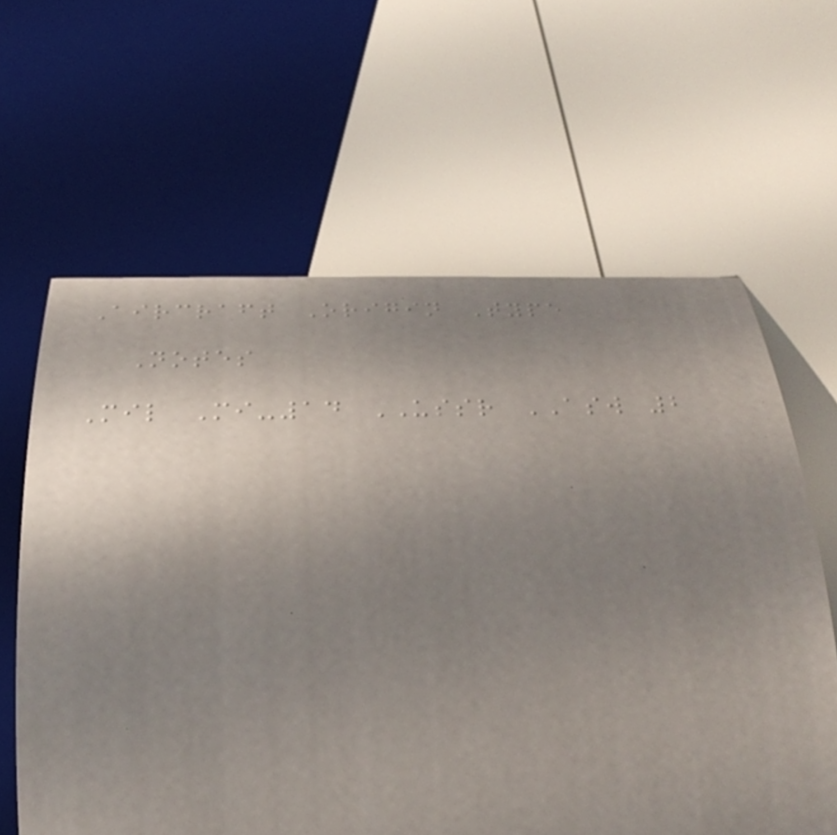Aircraft Origin Type
Notes
Mil Mi-14 USSR ASW 2
